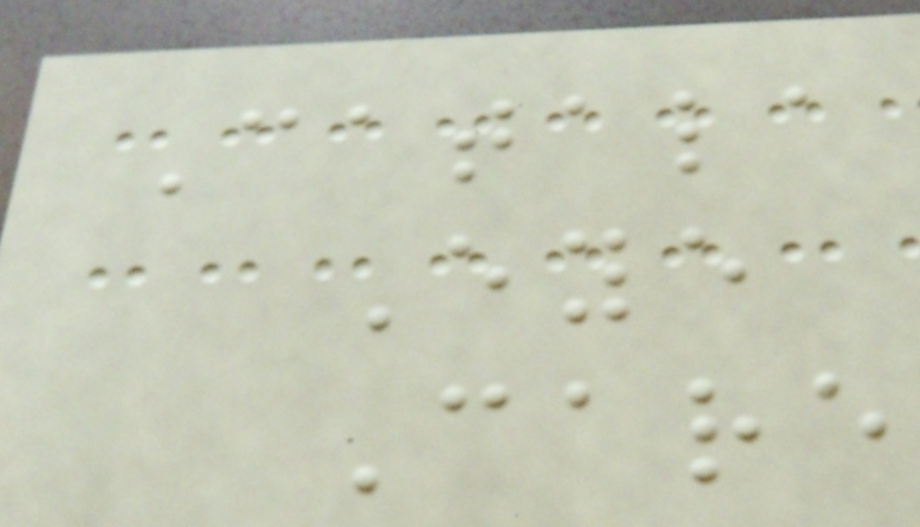Catala
Eye
Care
